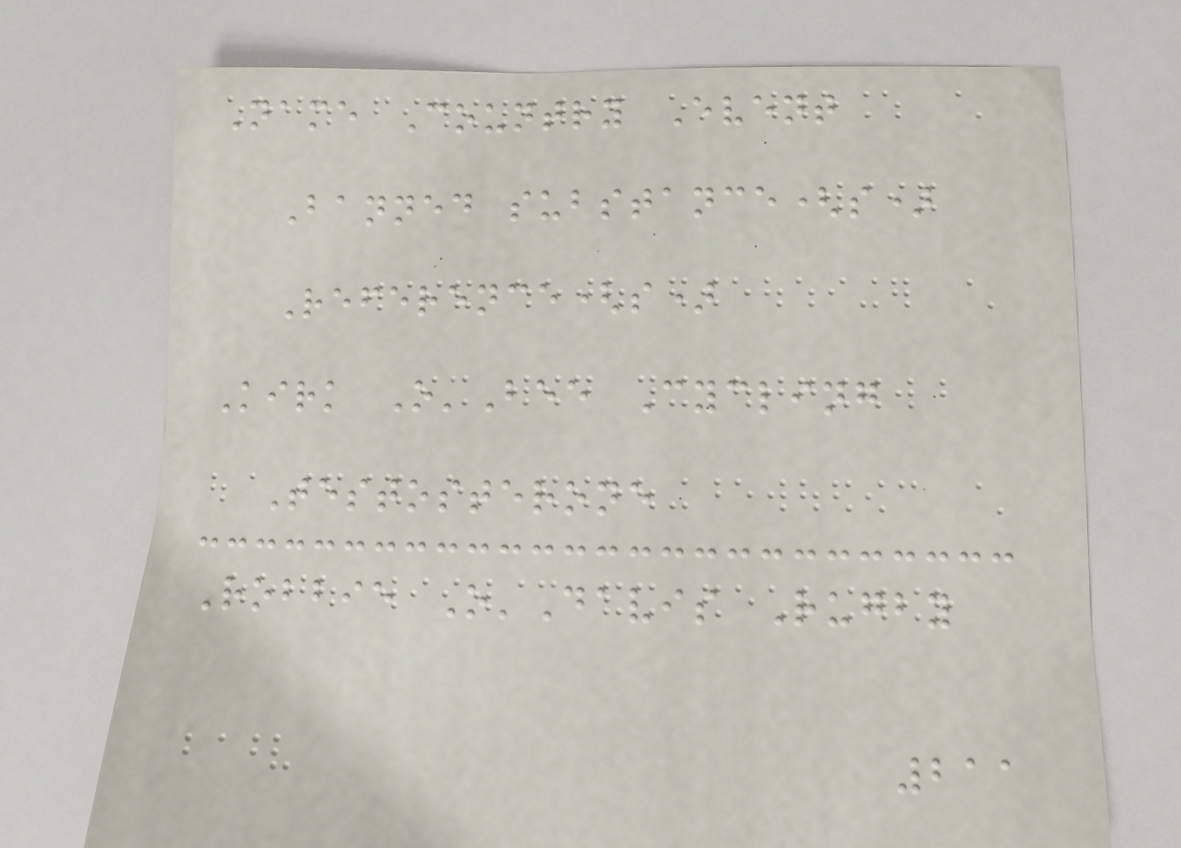Name Country Event
Banned substance(s)
Reference(s)
Kirk O'Bee Cycling
Testosterone
Robbie O'Davis Rugby
211
